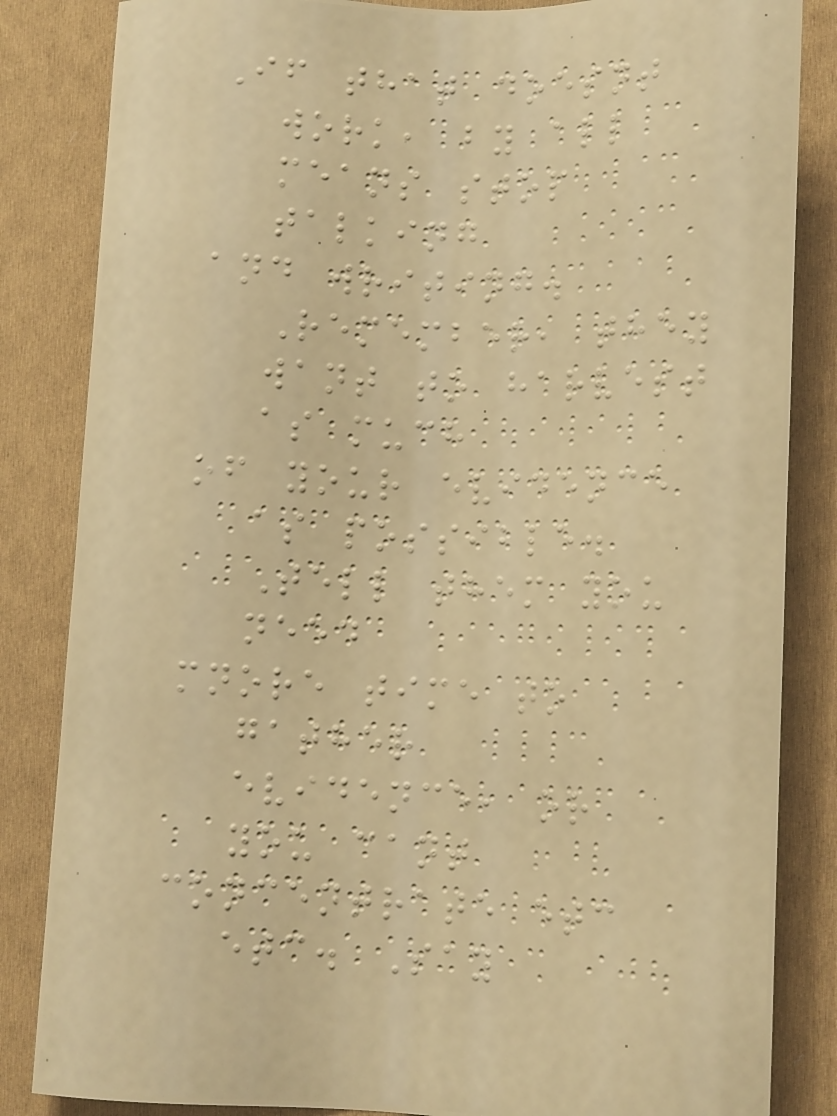If that doesnt
work, by all
means stop
talking
and writing.
Remember, they
want to harvest
as much
of your evidence
as possible.
Tell them you
need
mnore time to
gather
evidence, or
you cant
concentrate etc
etc. Say
